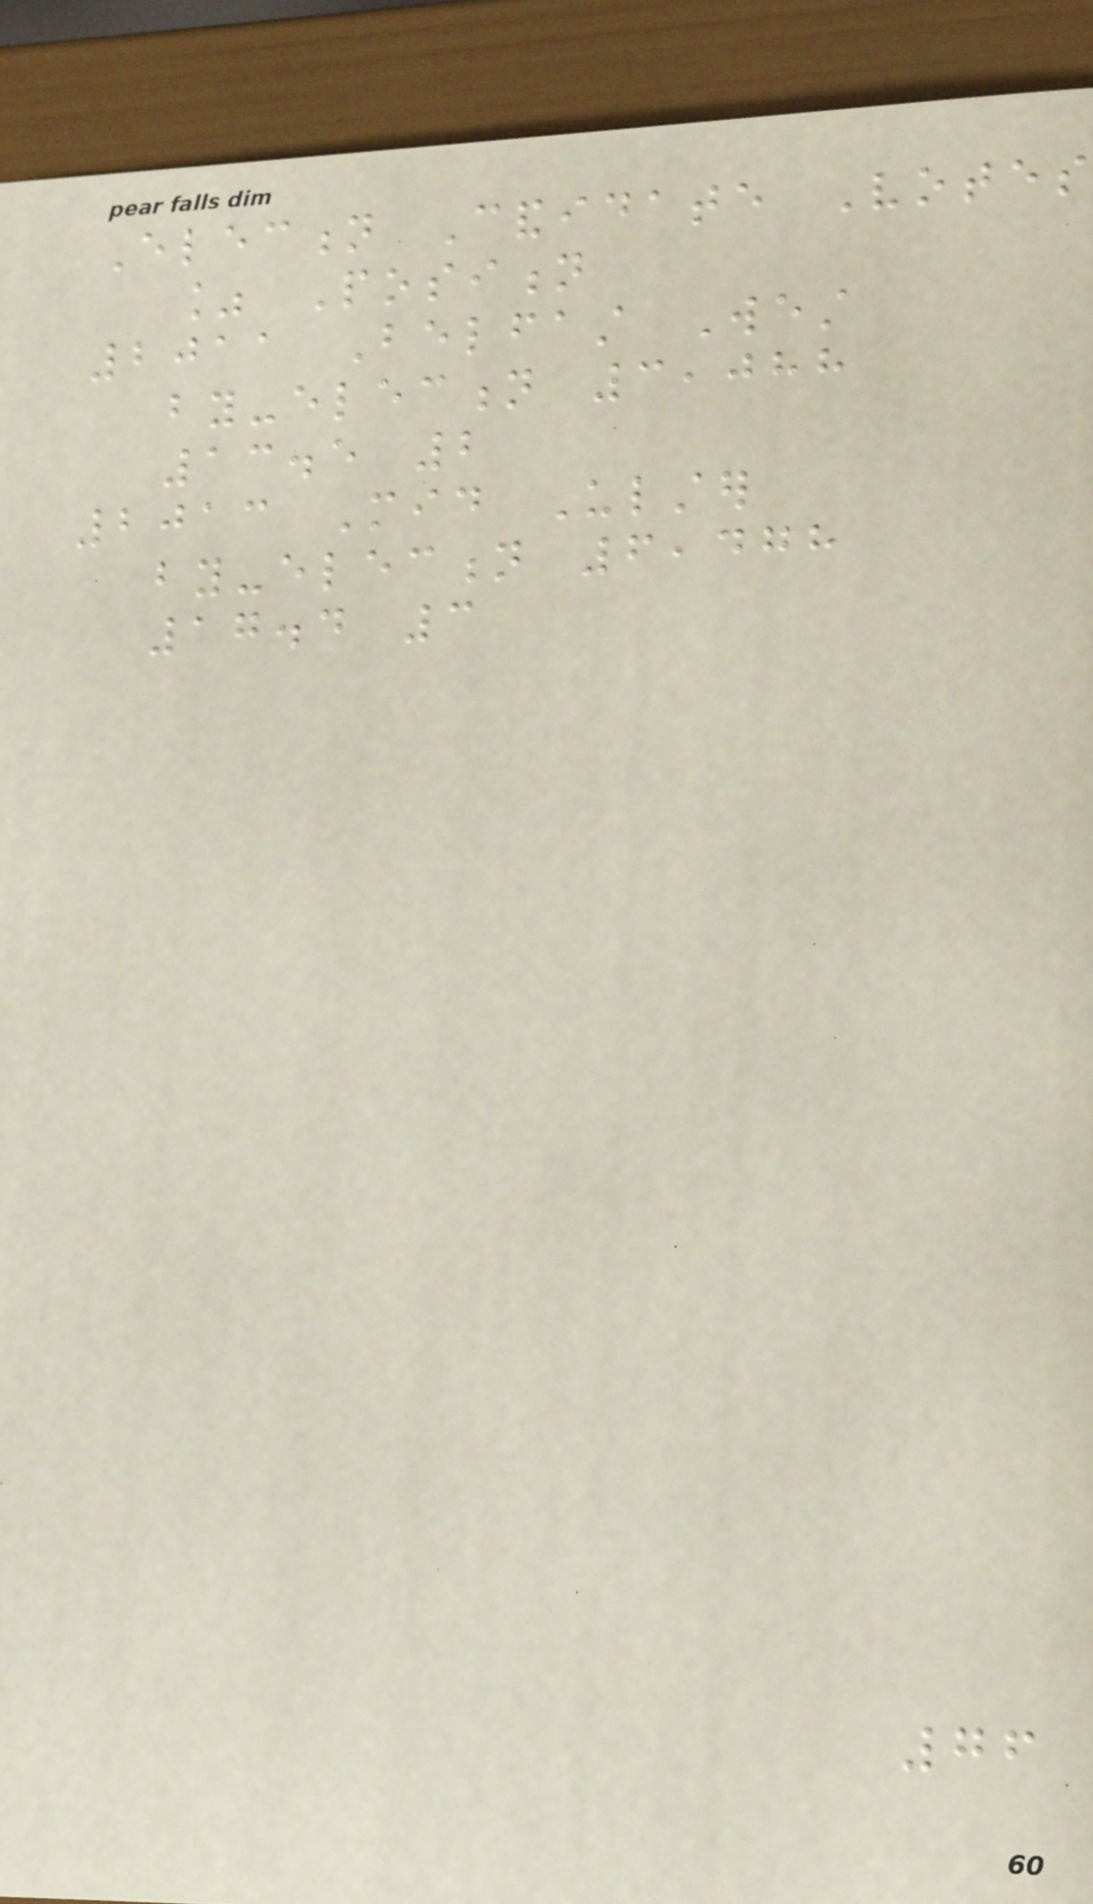Election Candidate Votes
% Position
2011 Belfast West
by-election 3,088
13.5 2
2013 Mid Ulster
by-election 6,478
17.4 3
76
